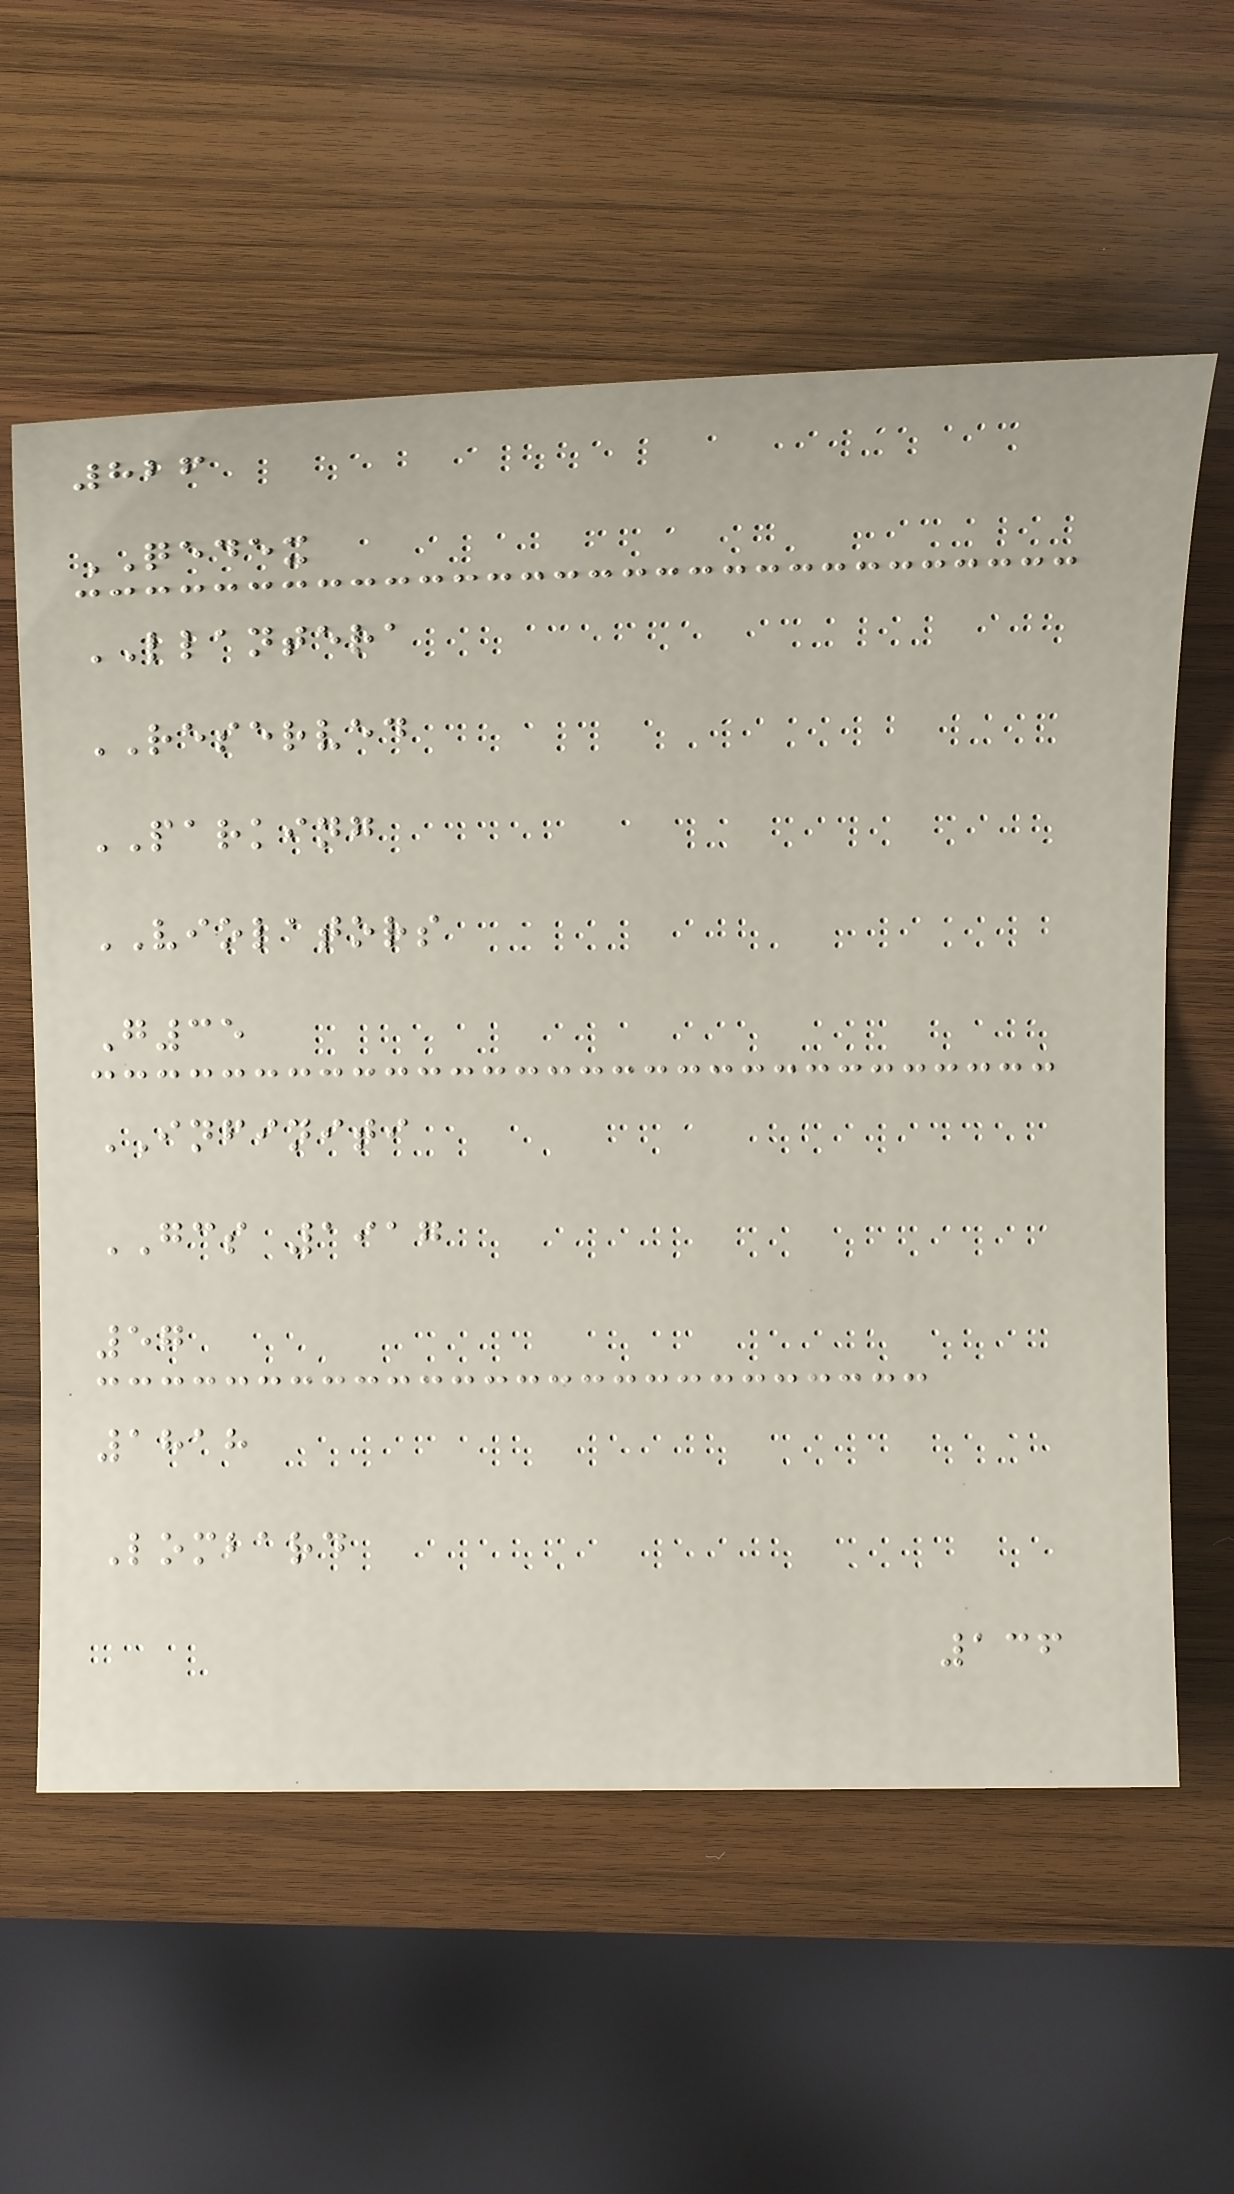826
QEDEX
LLANTERA
RESERVED
PARKING
VIOLATORS
G35
INFINITI
GCS 1917
57
1818
Lombard
136
